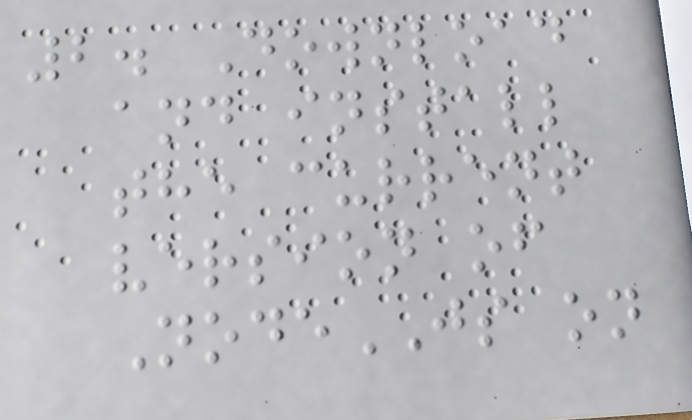2. Download
and install
the current
version of
NodeJS on
